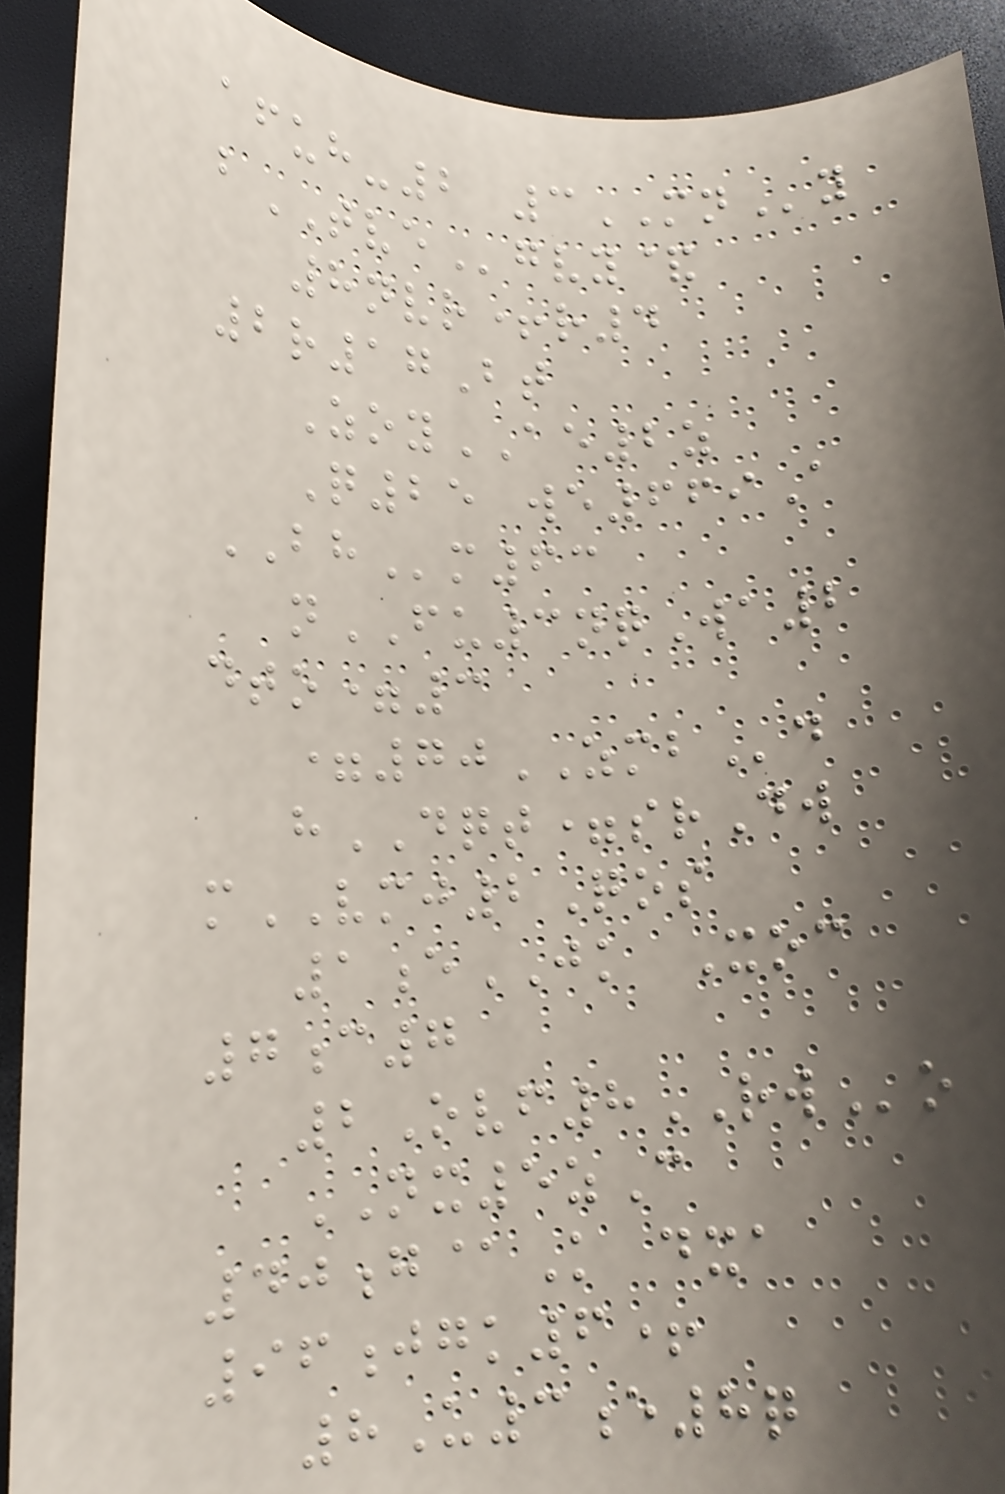afuh-2 3MNy
bTVEgvy&
8nvr+r4
2r17Bt
ZoyAE2z
Q25 we669A
BHm63
nFU3nqWa2
dto=3
=70ZMBd
hDQT=srDw
mVMJ2Qos
1eJK Xoc
7c7
2Ovf8RWo
NX5zC
40g@K dxa
96jgk6+
8U3e8q
